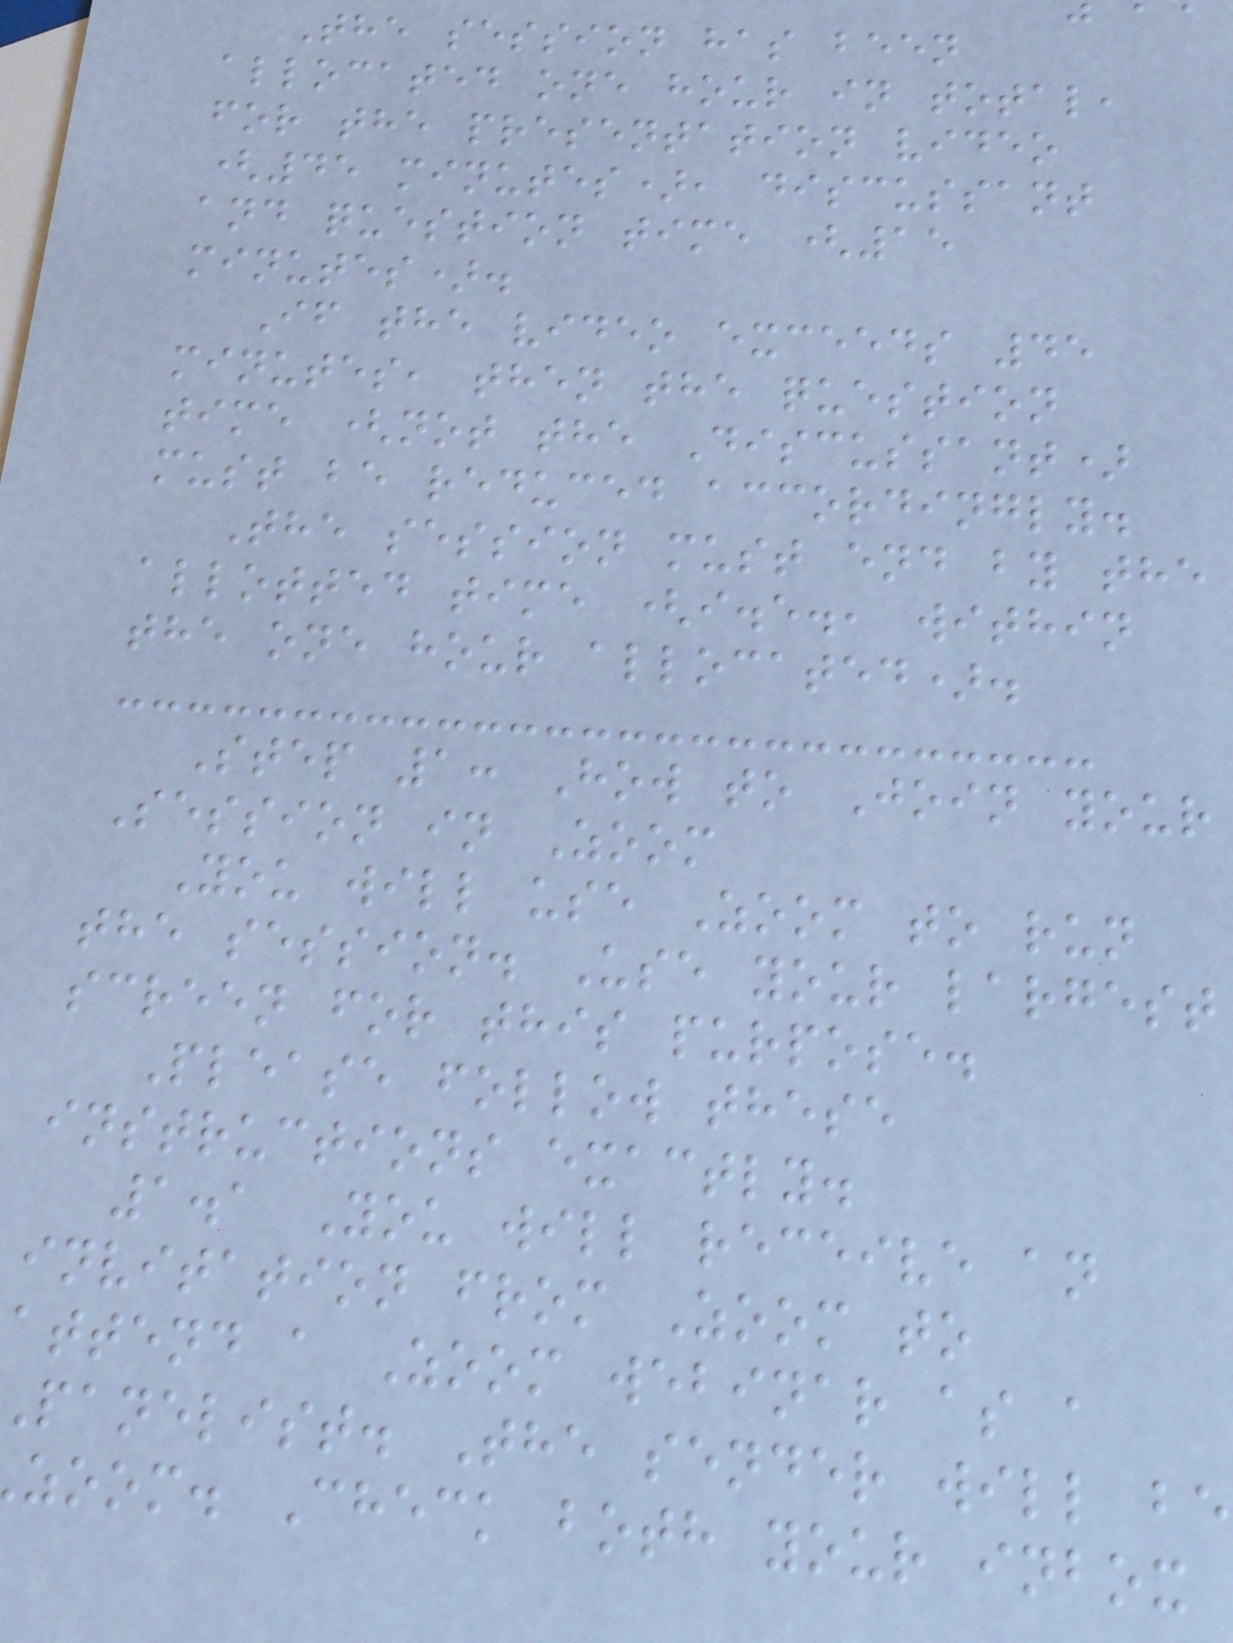The session has been
allocated one hour in total,
for the presentation video
(45 minutes), discussant
and question time (15
minutes).
If the video exceeds 45
minutes, then the question
time (not the Discussant)
must be reduced accordingly.
The session must end by the
allotted time (i.e., within
the one hour allocated).
Step 1: How to Join your
Session in Zoom
You will use Zoom to run
the session. Use your largest
screen for this purpose.
Please follow these
instructions exactly.
1.1 You will receive an
invitation from Zoom to
attend a Zoom webinar as a
panelist. The sender will be
zoom. Check both your inbox
